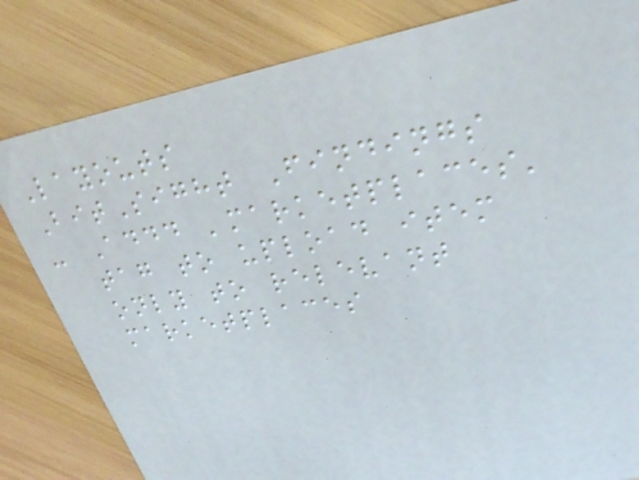Layouts
BitSight Findings
- Addd 'marketplaces'
tag to upload item
only to relevant
marketplaces
